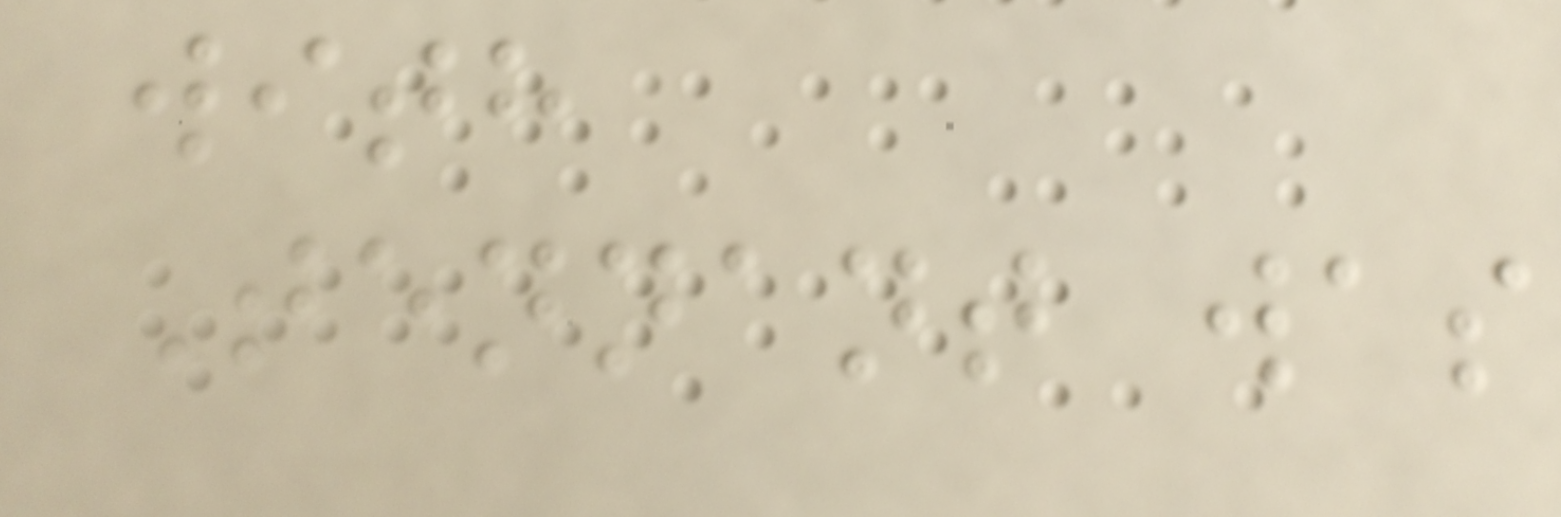with
Tennant was
